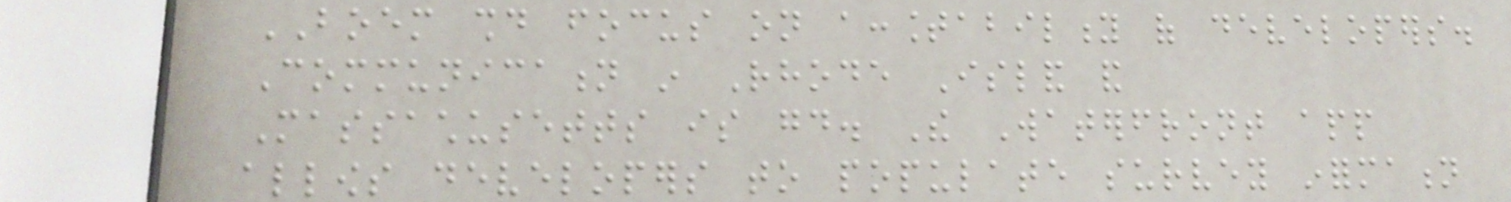BOEM should focus on accountability of developers.
Communication in Rhode Island and
Massachusetts is good. The Waterfront app
allows developers to populate survey information
